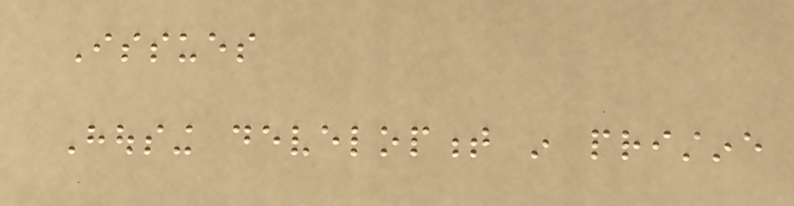Issues
Housing development in pristine
